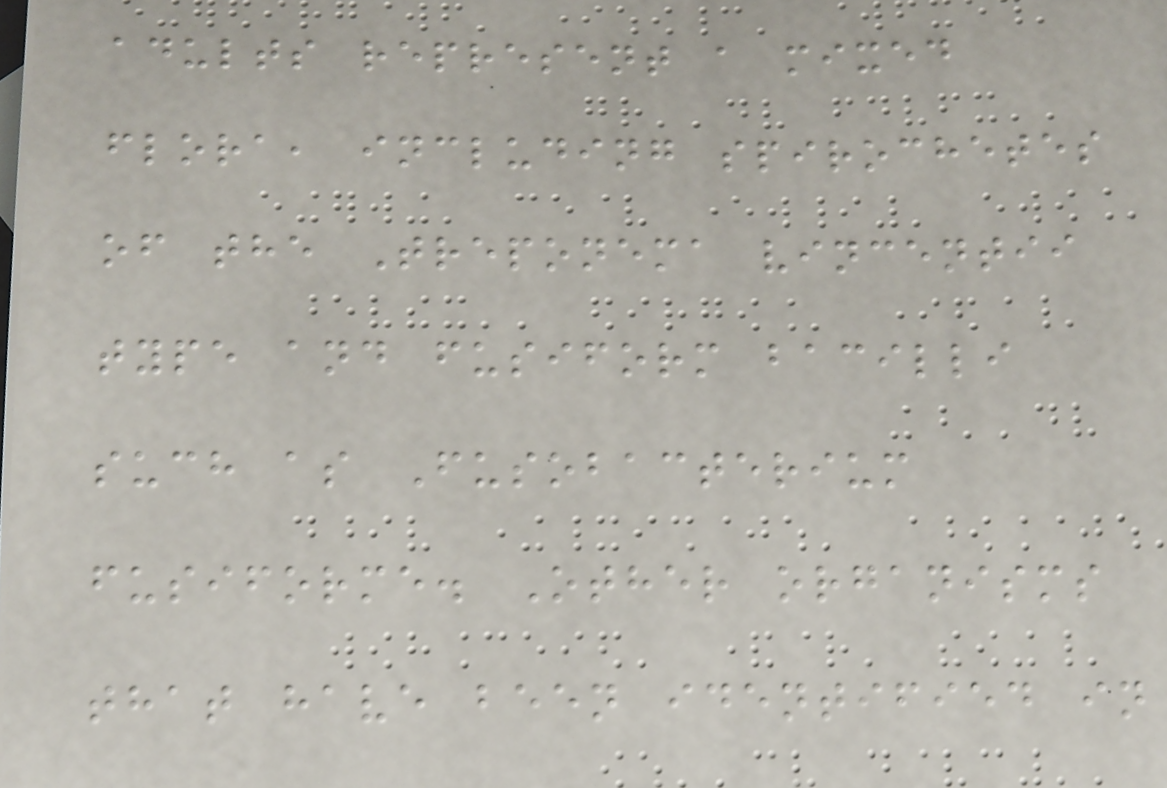adults represent a mixed
flora, including spirochetes
of the Treponema vincentii
type and fusiform bacilli
such as Fusobacterium
fusiforme. Other organisms
that have been identified in
